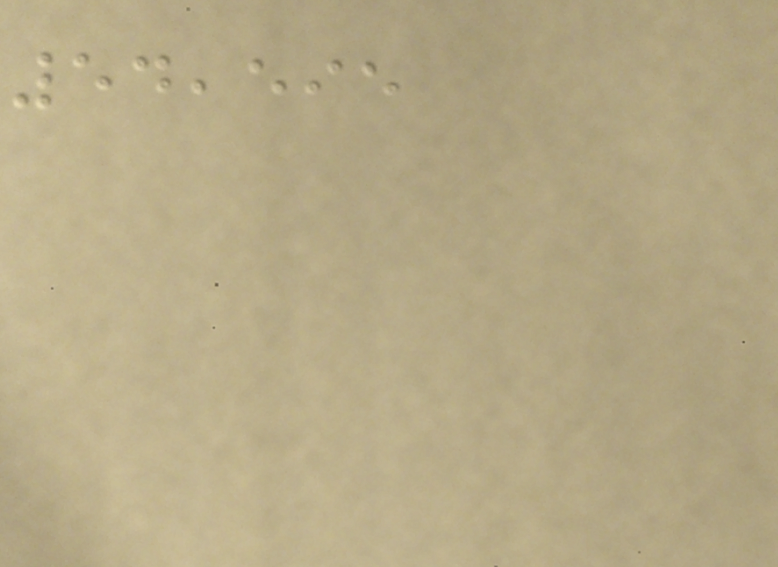54,595
